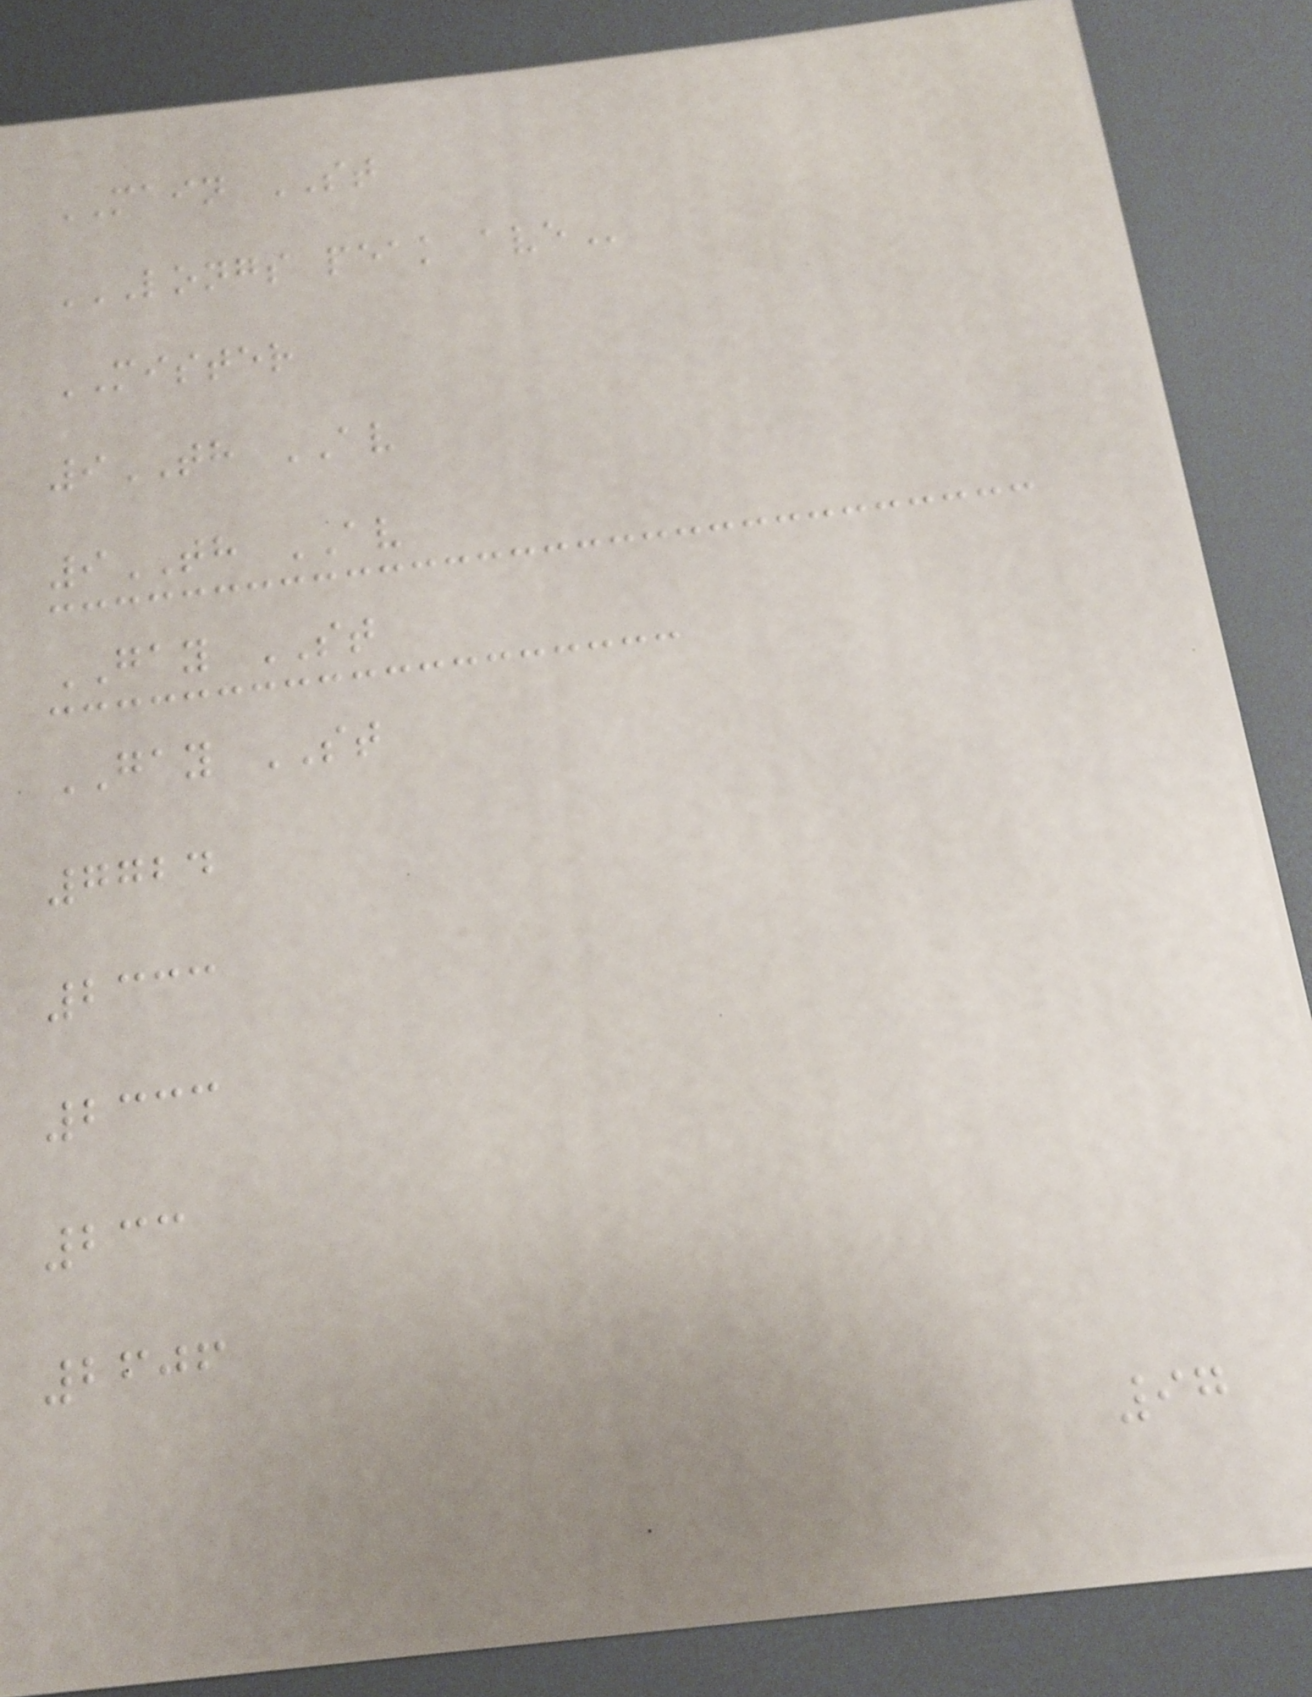MAIN ST
LONGS PEAK AVE
MISTER
9TH AV
9TH AV
GAY ST
GAY ST
7724
2333
2333
233
2606
97
